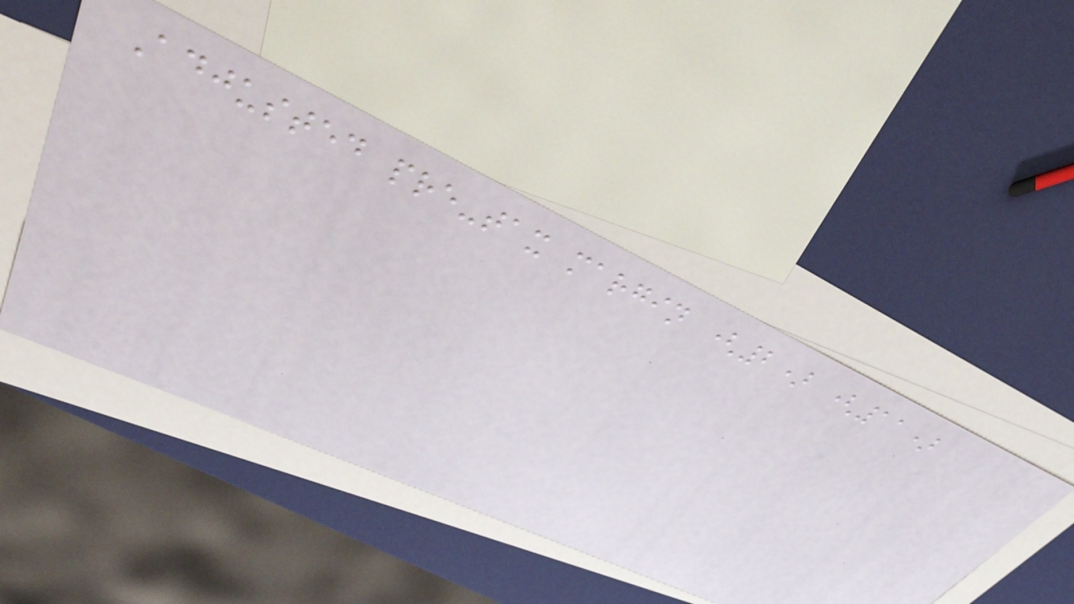Adjusted pre-tax margin (2) (11)
